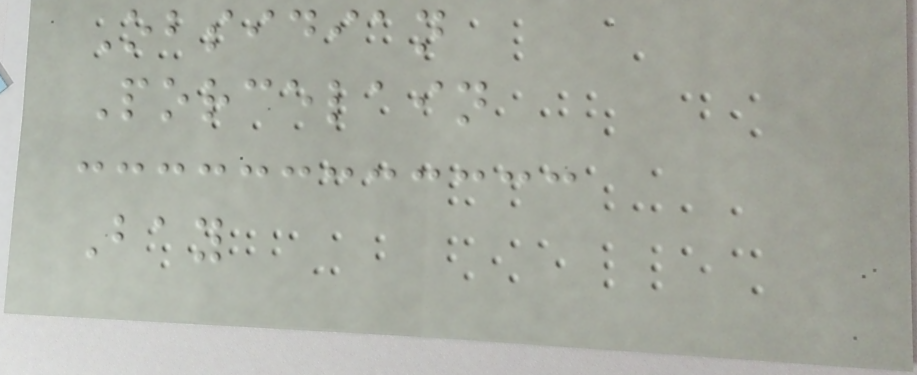Obsidian
Porcelain
Bay
